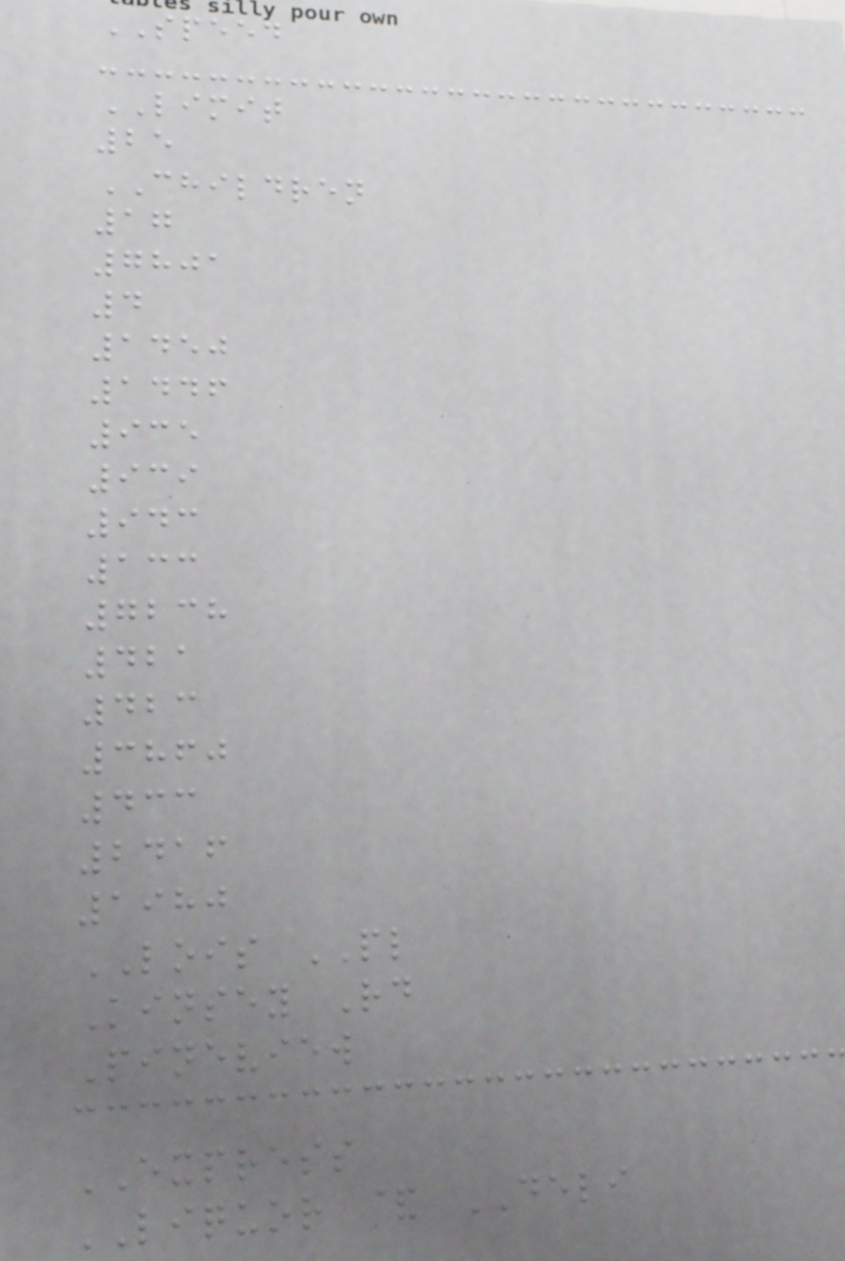SPEED
LIMIT
25
CHILDREN
17
7801
4
1450
1446
935
939
943
133
7238
421
423
3860
433
2416
1980
LOIS PL
Kinsey Rd
Pineview
EXPRESS
LIQUOR & DELI
